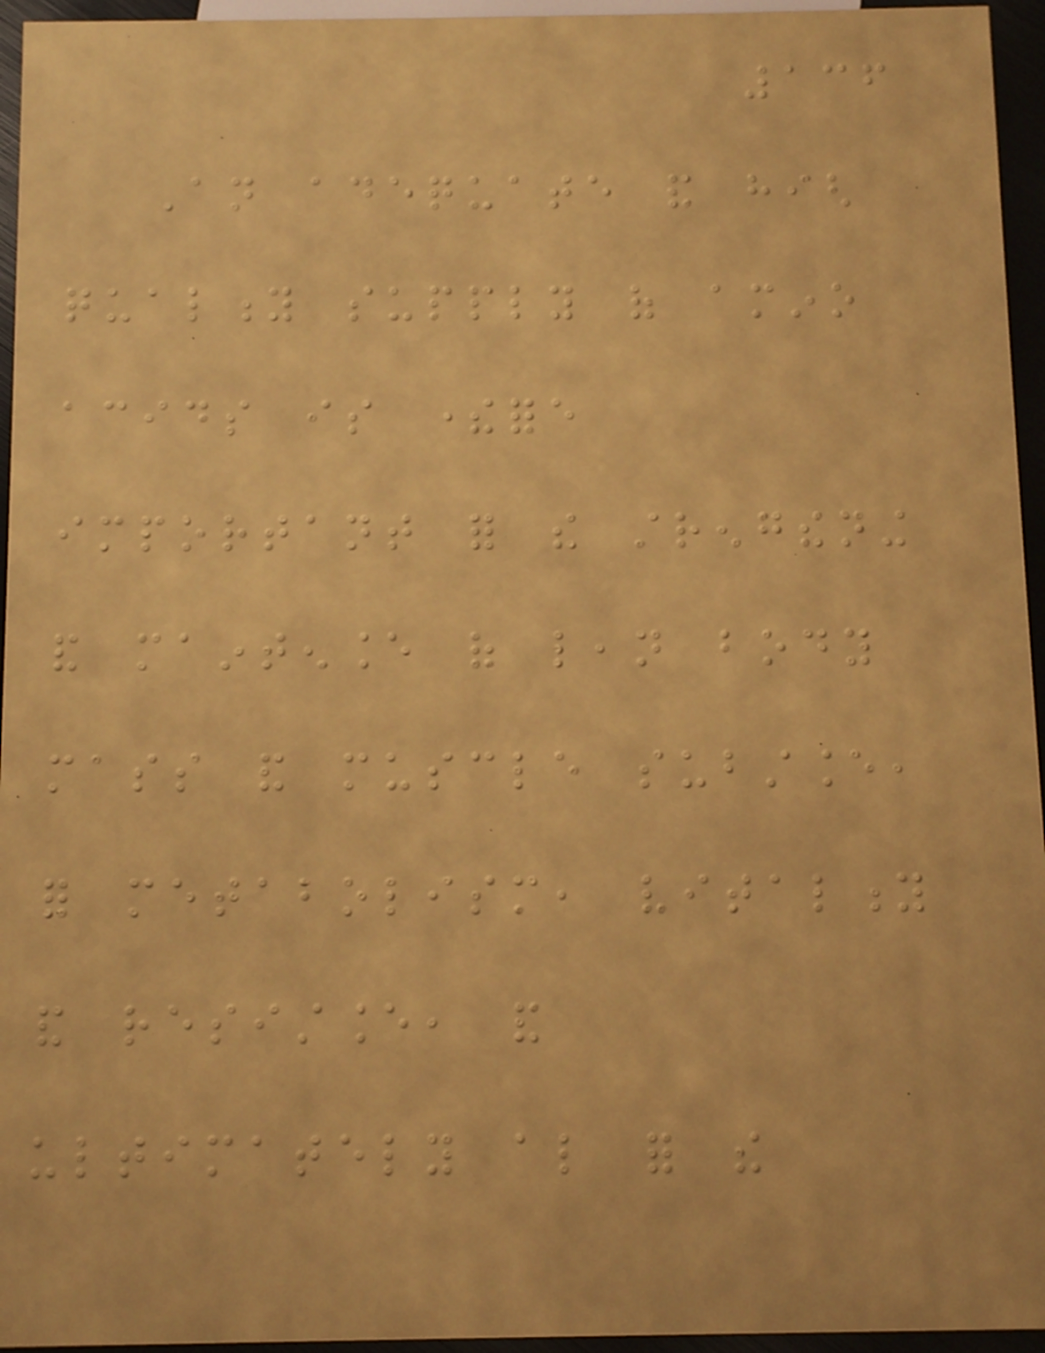136
An adequate and high
quality supply of amino
acids is therefore
important for the strengthening
and maintenance of lean body
mass and muscle substance,
for metabolism, vitality
and resistance, and
ultimately also for the
